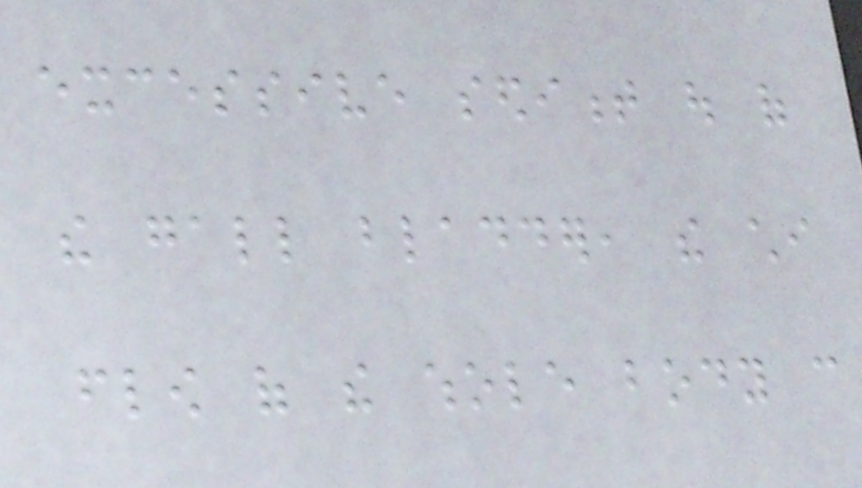excessive sediment out of
the gall bladder, the chi
flow of the whole body can
